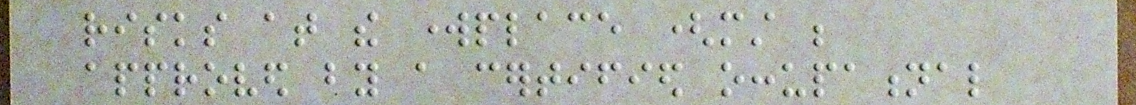risks at the workplace (must be
approved by a certified occupational
